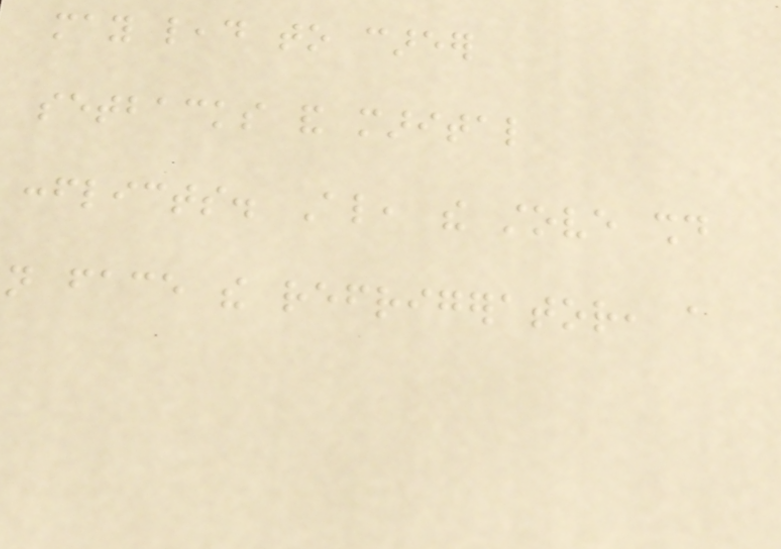may lead to career
setbacks and marital
conflicts. Also, the stove should
not face the refrigerator, a
